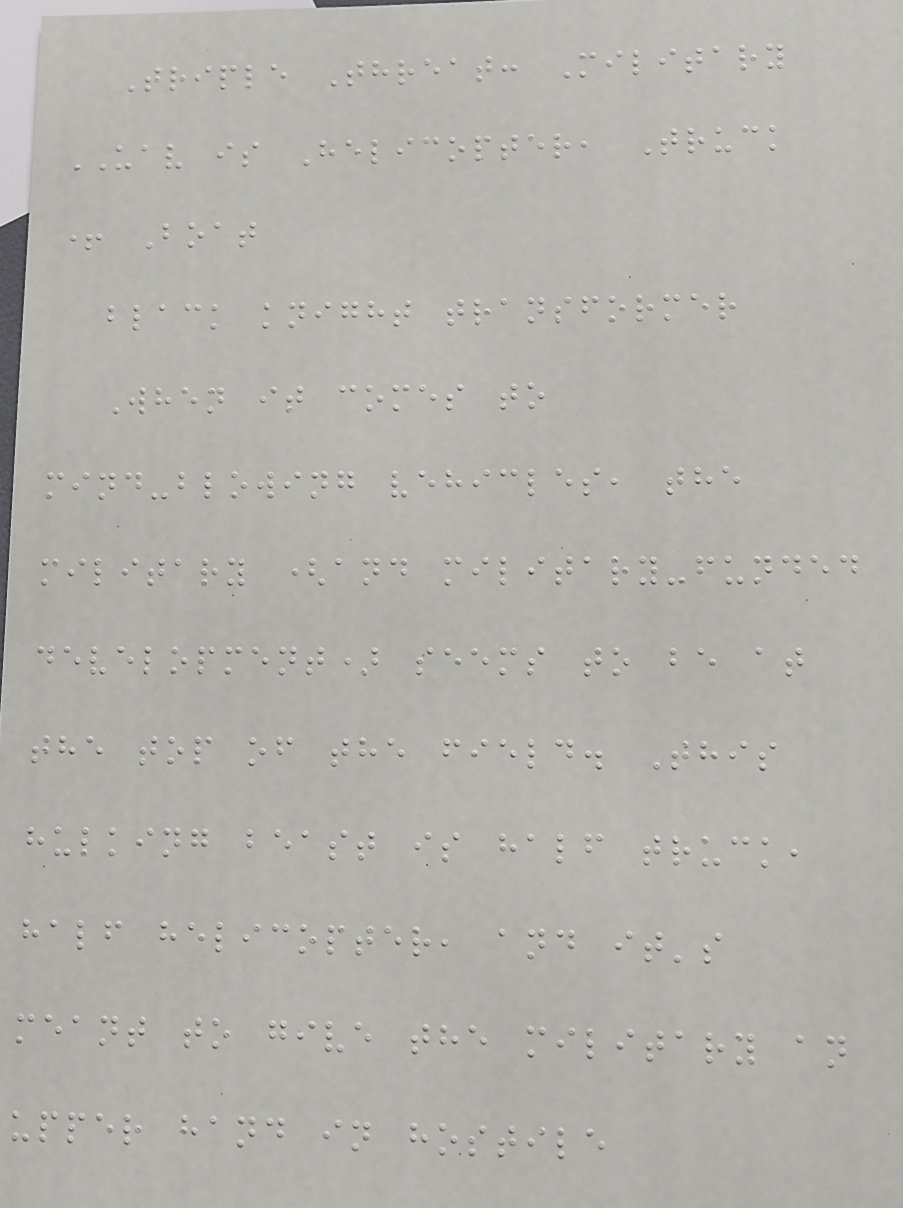Triple Threat: Military
UAV is Helicopter, Truck
+ Boat
black knight transformer
When it comes to
mind-blowing vehicles, the
military (and military-funded
development) seems to be at
the top of the field. This
hulking beast is half truck,
half helicopter, and it's
meant to give the military an
upper hand in hostile
